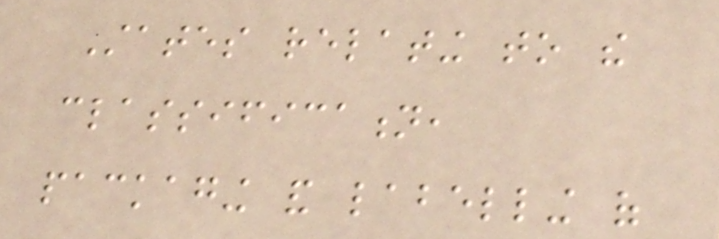States relating to the
classification,
packaging and labelling of
